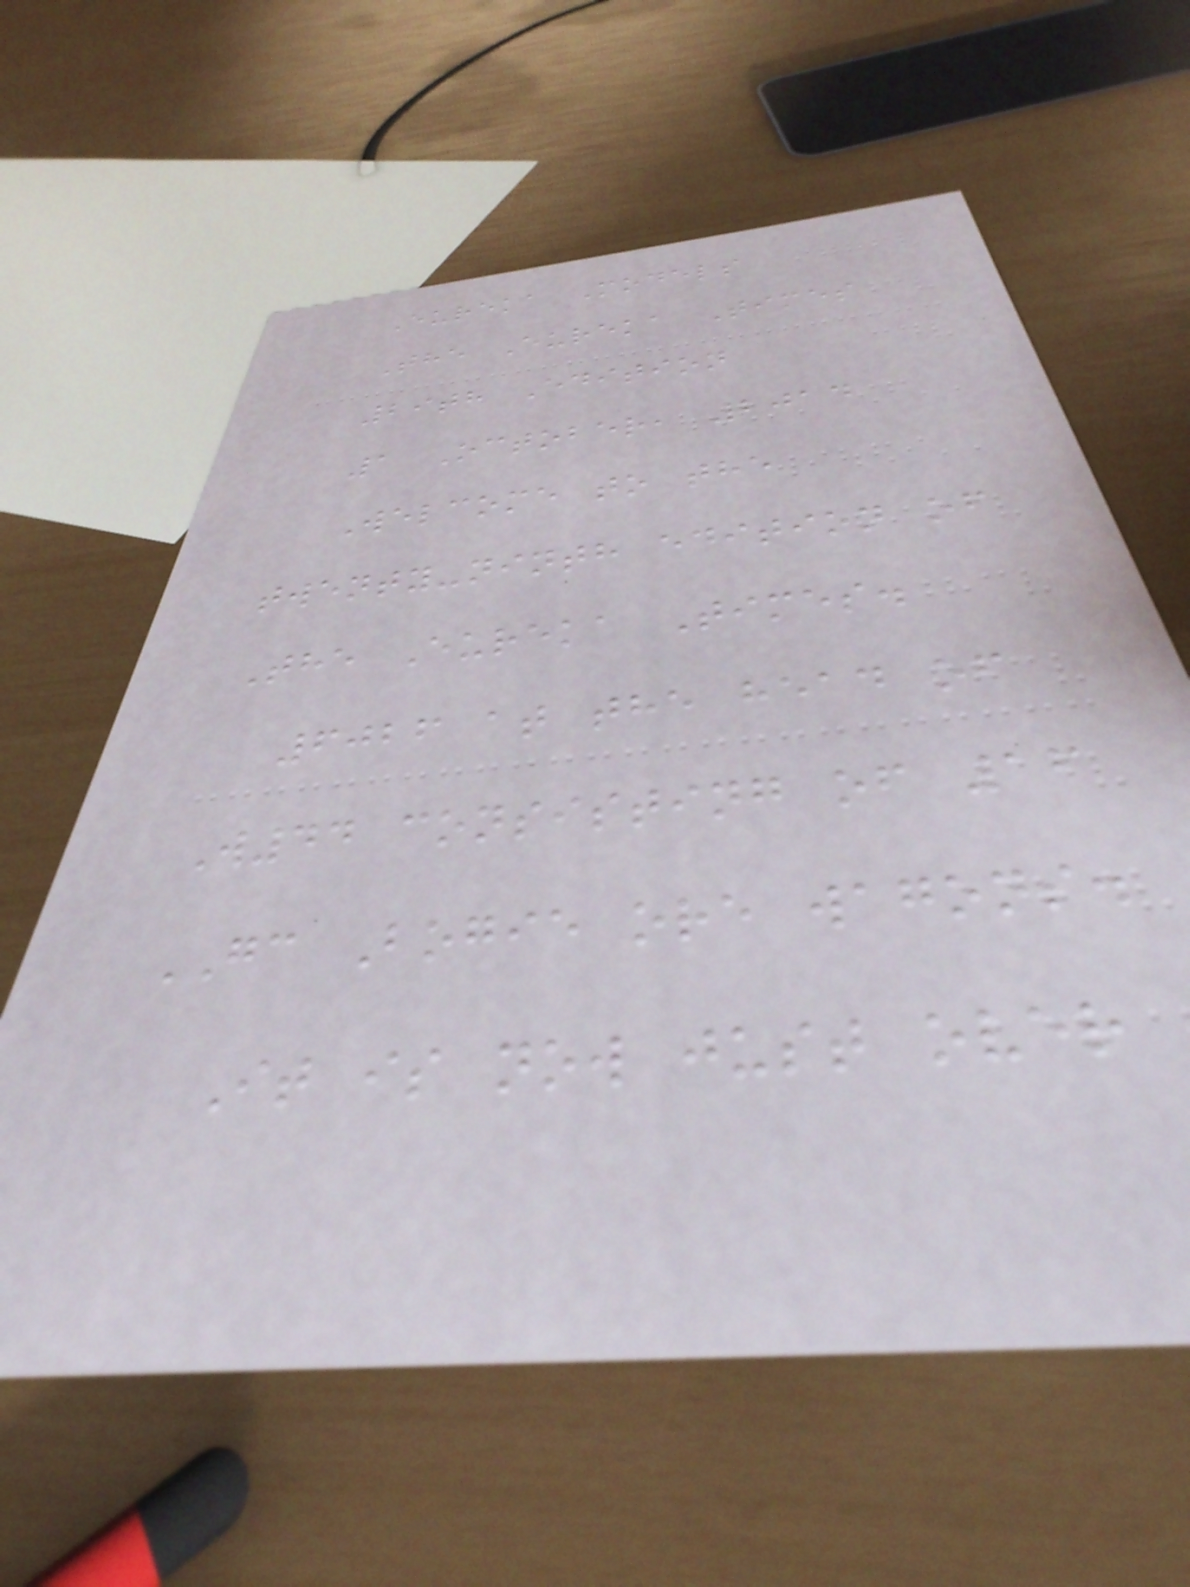Eureka Models
The Eureka Times
29th Edition
1 October, 2014
Welcome to the
twenty-ninth edition of
The Eureka Times.
6026 at the head of
W44 consisting of 16
GC Bogie ore wagons.
It is now just over
